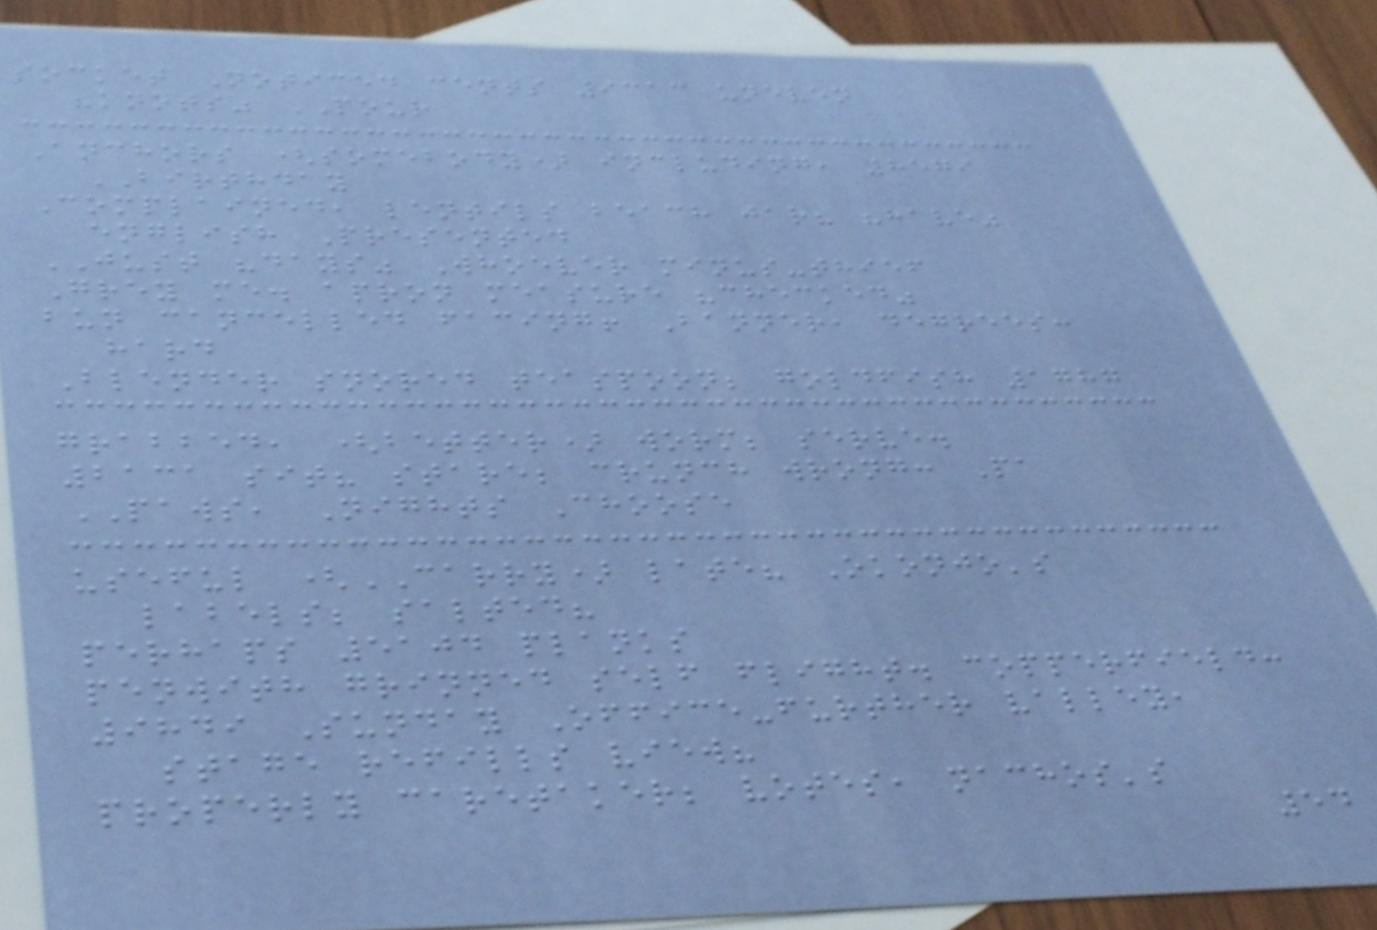socket Noticed cents 9313 uneven
"knots" POUR
Anchors (somebody) including, 8579
BIRTHDAY
Complained, lentils beach jar? "have"
english Presented
JUST "days" Whoever minus-thief
Grey me. apron measure "checked"
bun cancelled facing! Banner, degrees:
hard
Blender snored teaspoon; goldfish 1787
grabbed, (better) worm; serve.
2131 sit? stare; crunch wrong: Pa
PAWS, Nights Choose
useful (CARRY) late? Okonjo's
labels; salted?
perhaps 5104 planks
penwith grinned self flight. copperfield:
9849 Sunday Office-further valley,
stage refills view?
properly caretaker; votes, nachos's
54
